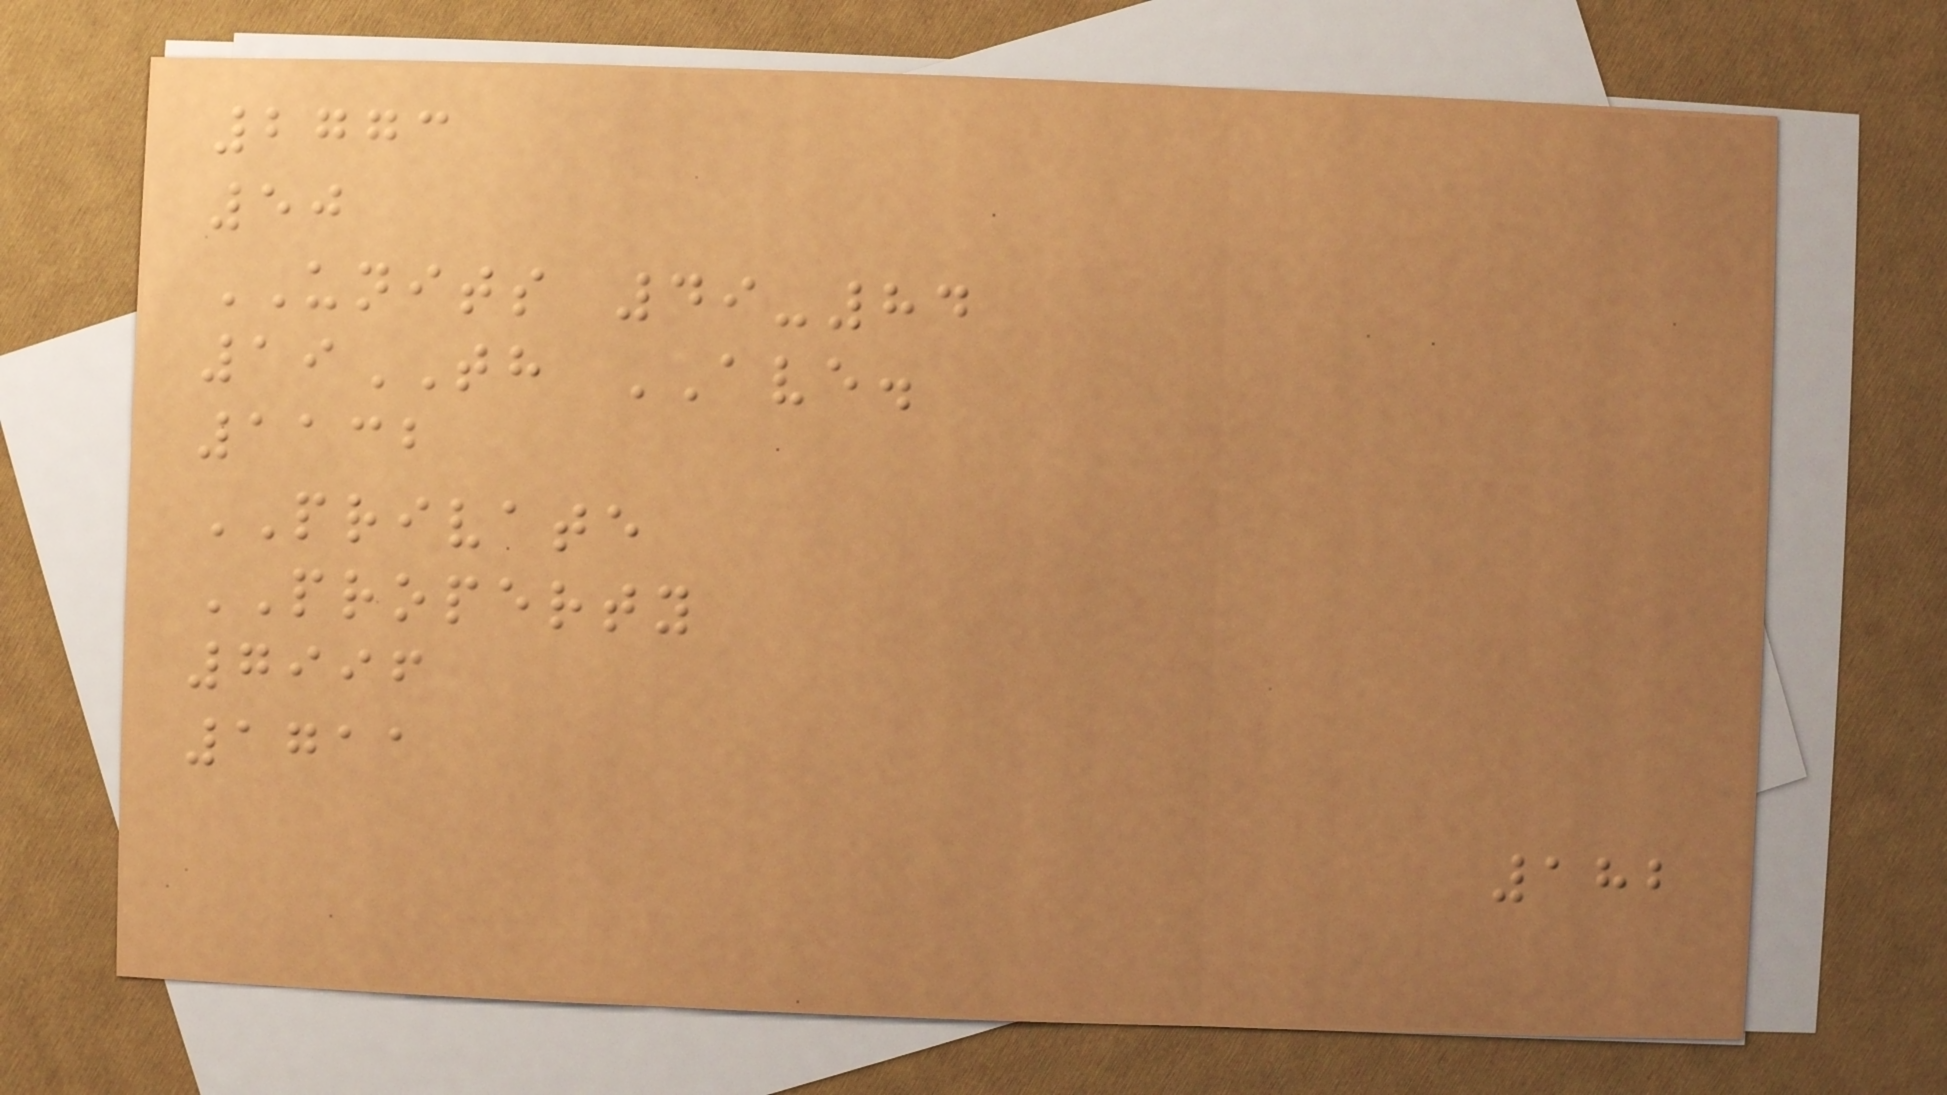2773
50
UNITS 49-84
19TH AVE.
1132
PRIVATE
PROPERTY
7996
1711
182
